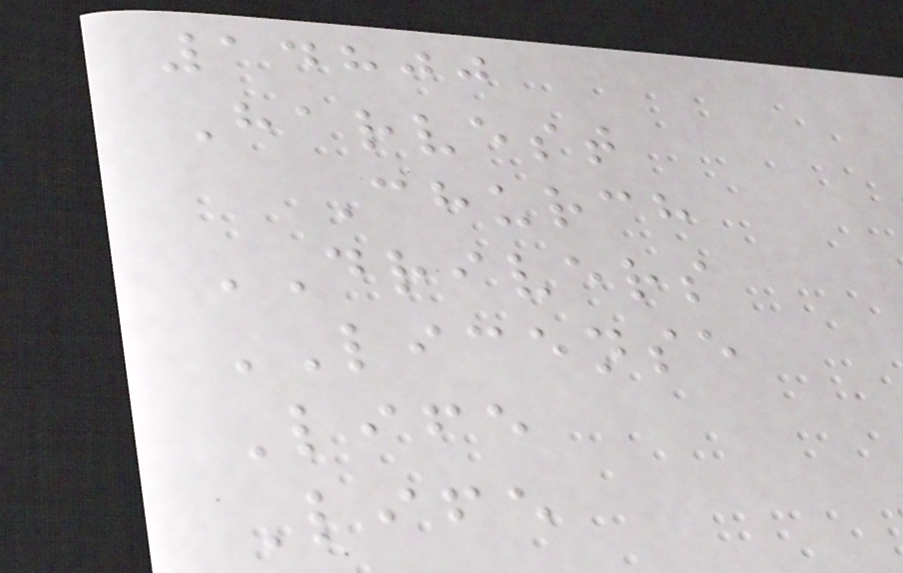14800
Harvest
Church
DRIVERS
LICENSE
Life
Life
